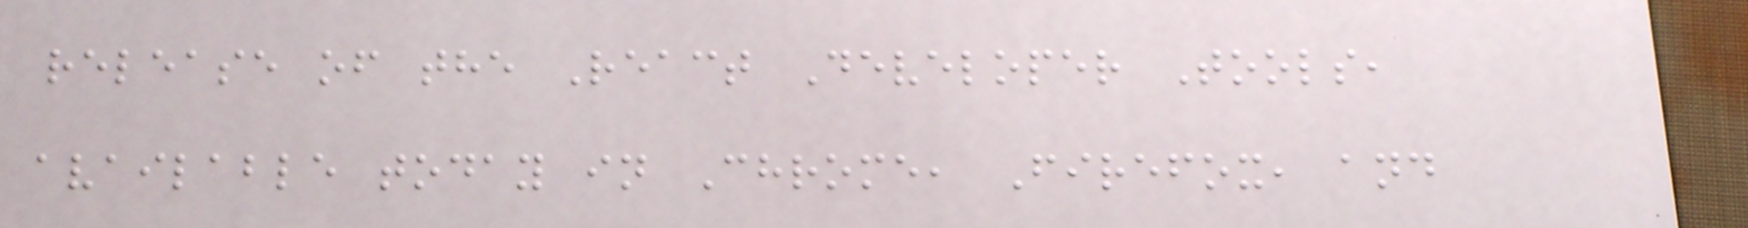release of the React Developer Tools,
available today in Chrome, Firefox, and
